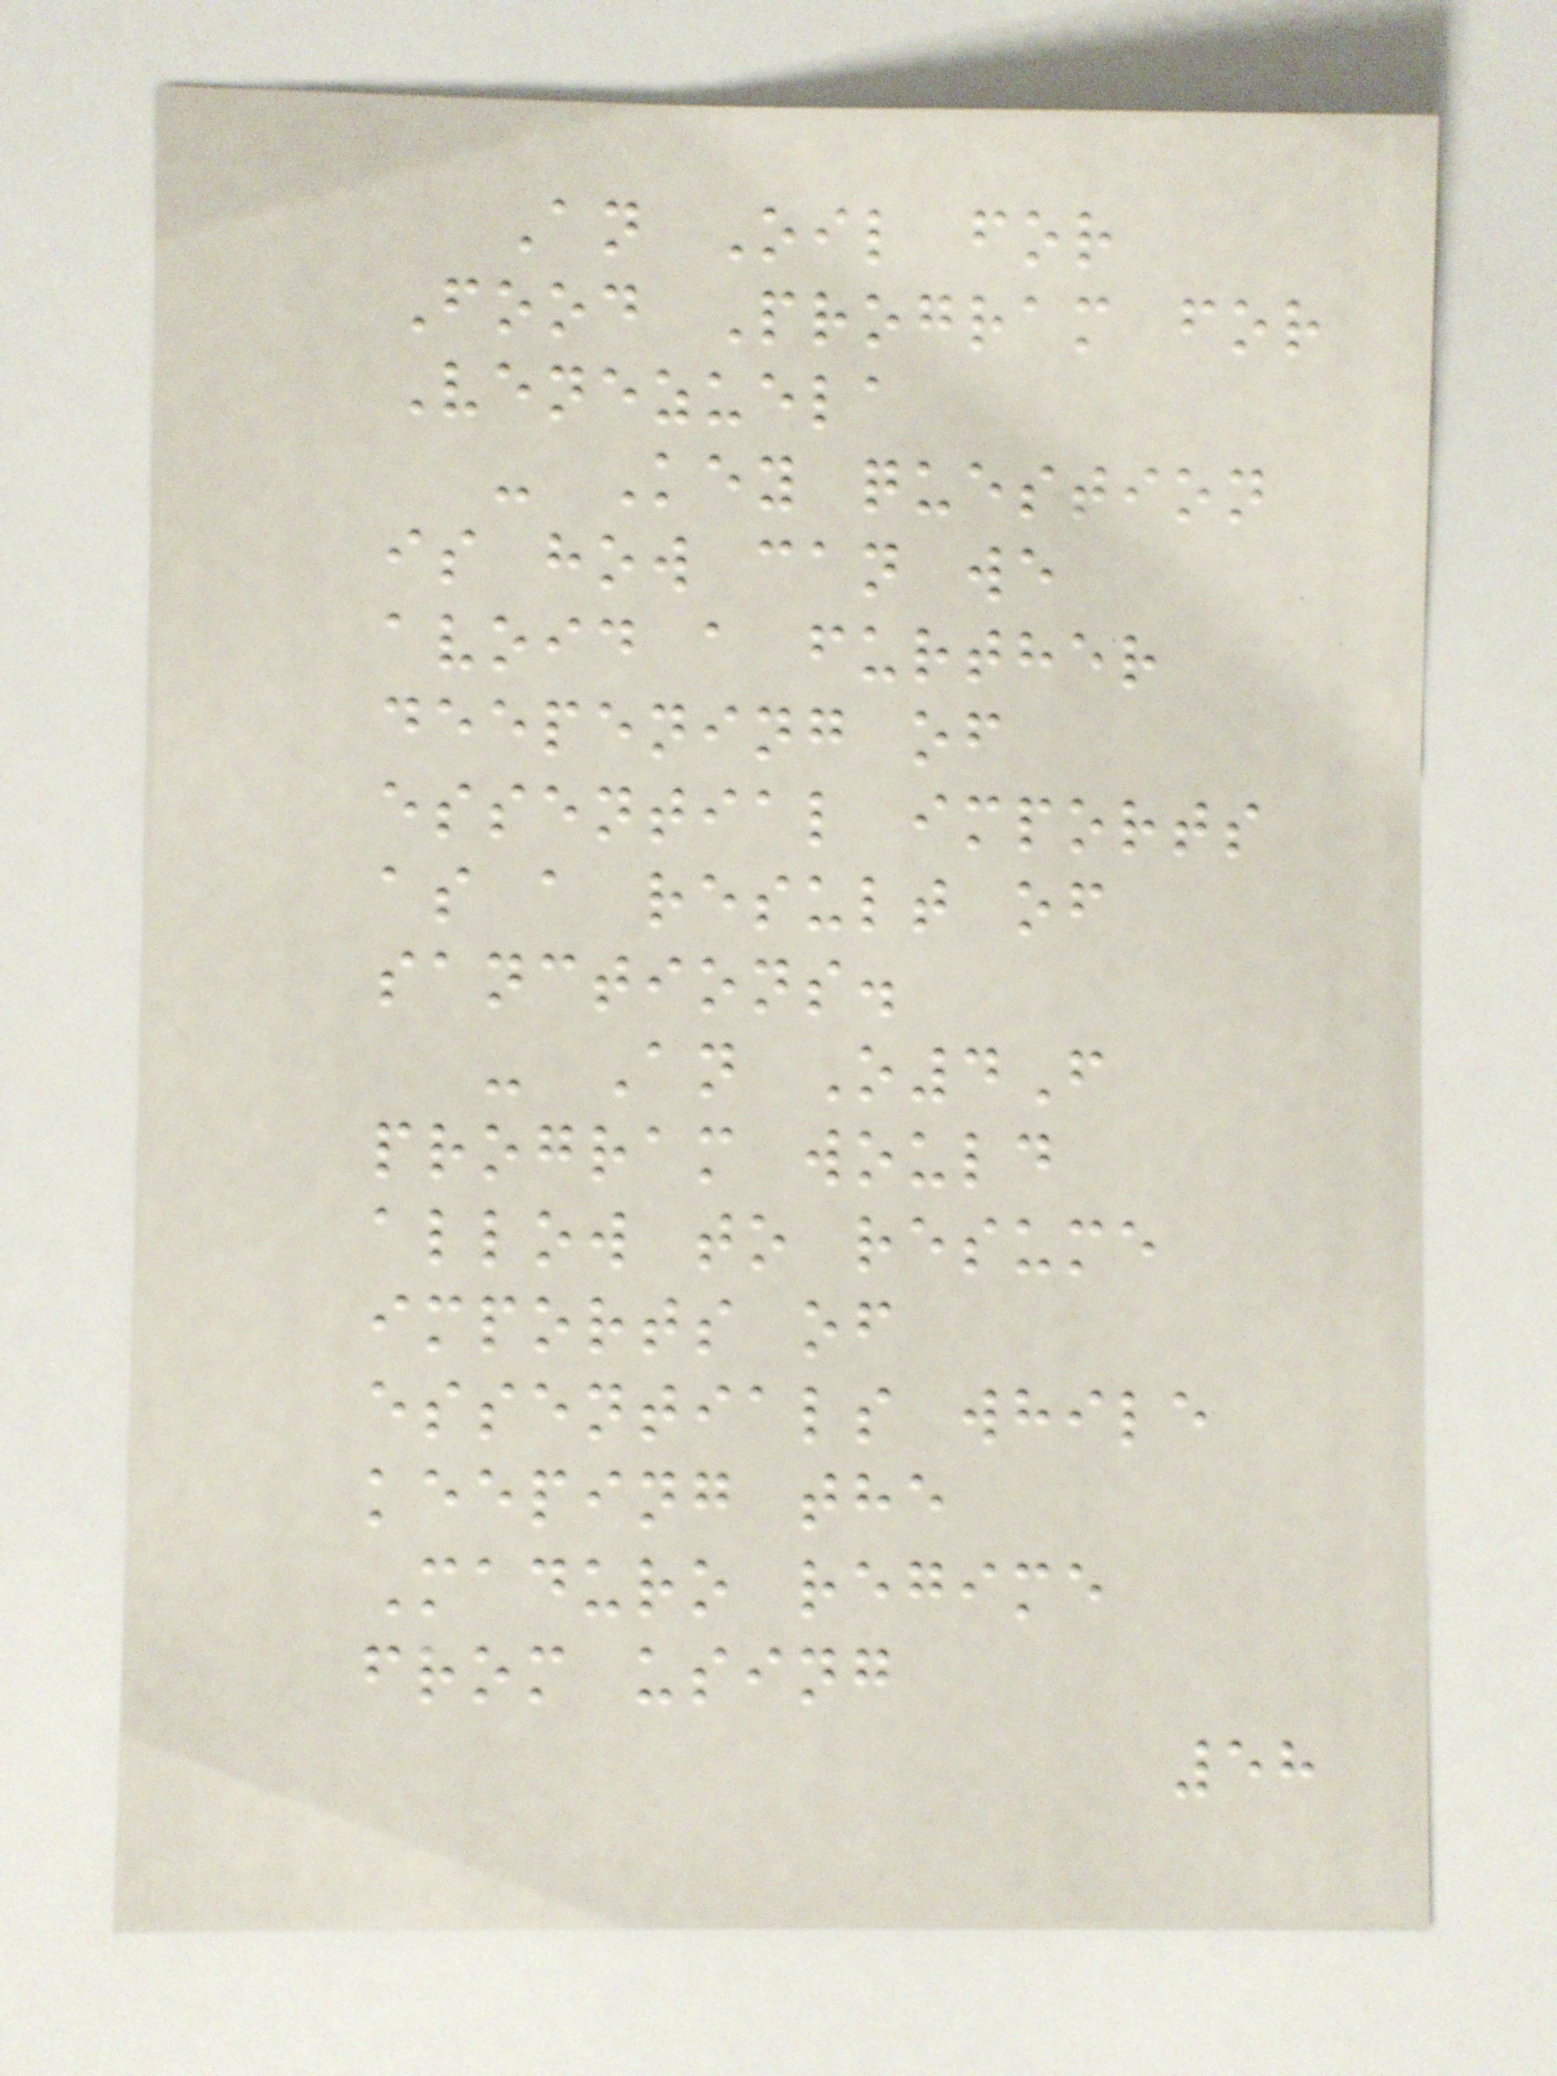An Oil for
Food Program for
Venezuela
- Key question
is how can we
avoid a further
deepening of
essential imports
as a result of
sanctions.
- An O4F
program would
allow to resume
imports of
essentials while
keeping the
Maduro regime
from using
58
